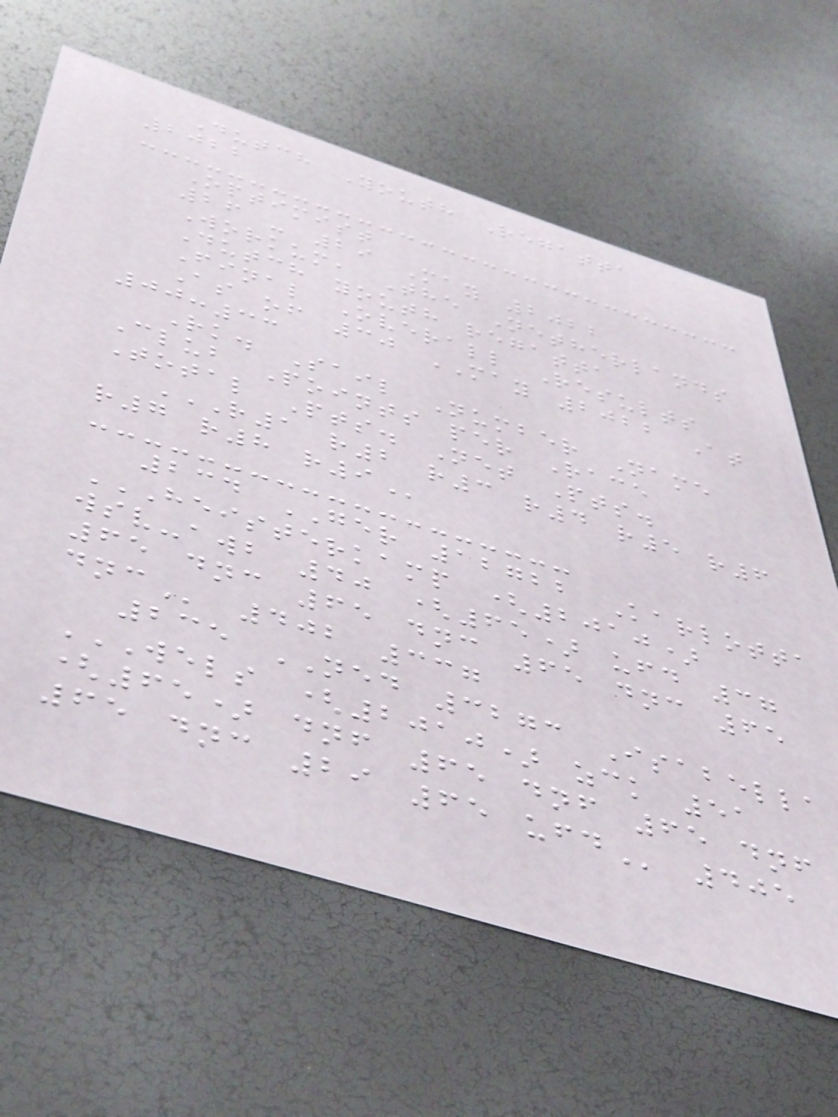Dutch Youth Regatta
2022
Optimist
26 - 29 May 2022
Workum, The Netherlands
Dutch youth regatta
Final Overall Results
As of 30 MAY 2022 At
00:33
Rk. Sail Number Name
Club Points per Race
Total Pts. Net Pts.
R1 R2 R3 R4 R5 R6
R7 R8 R9
234 GER 12722 Karlotta
HEISTERKAMP (2010)
WSV-AWB 40 (65) UFD 37
65 DNC 65 DNC 65 DNC 65
DNC 402 337
235 NED 3273 Isabella
WELS (2010) ZCK 51
(65) DNF 65 DNF 65 DNF
65 DNC 29 65 UFD 405
